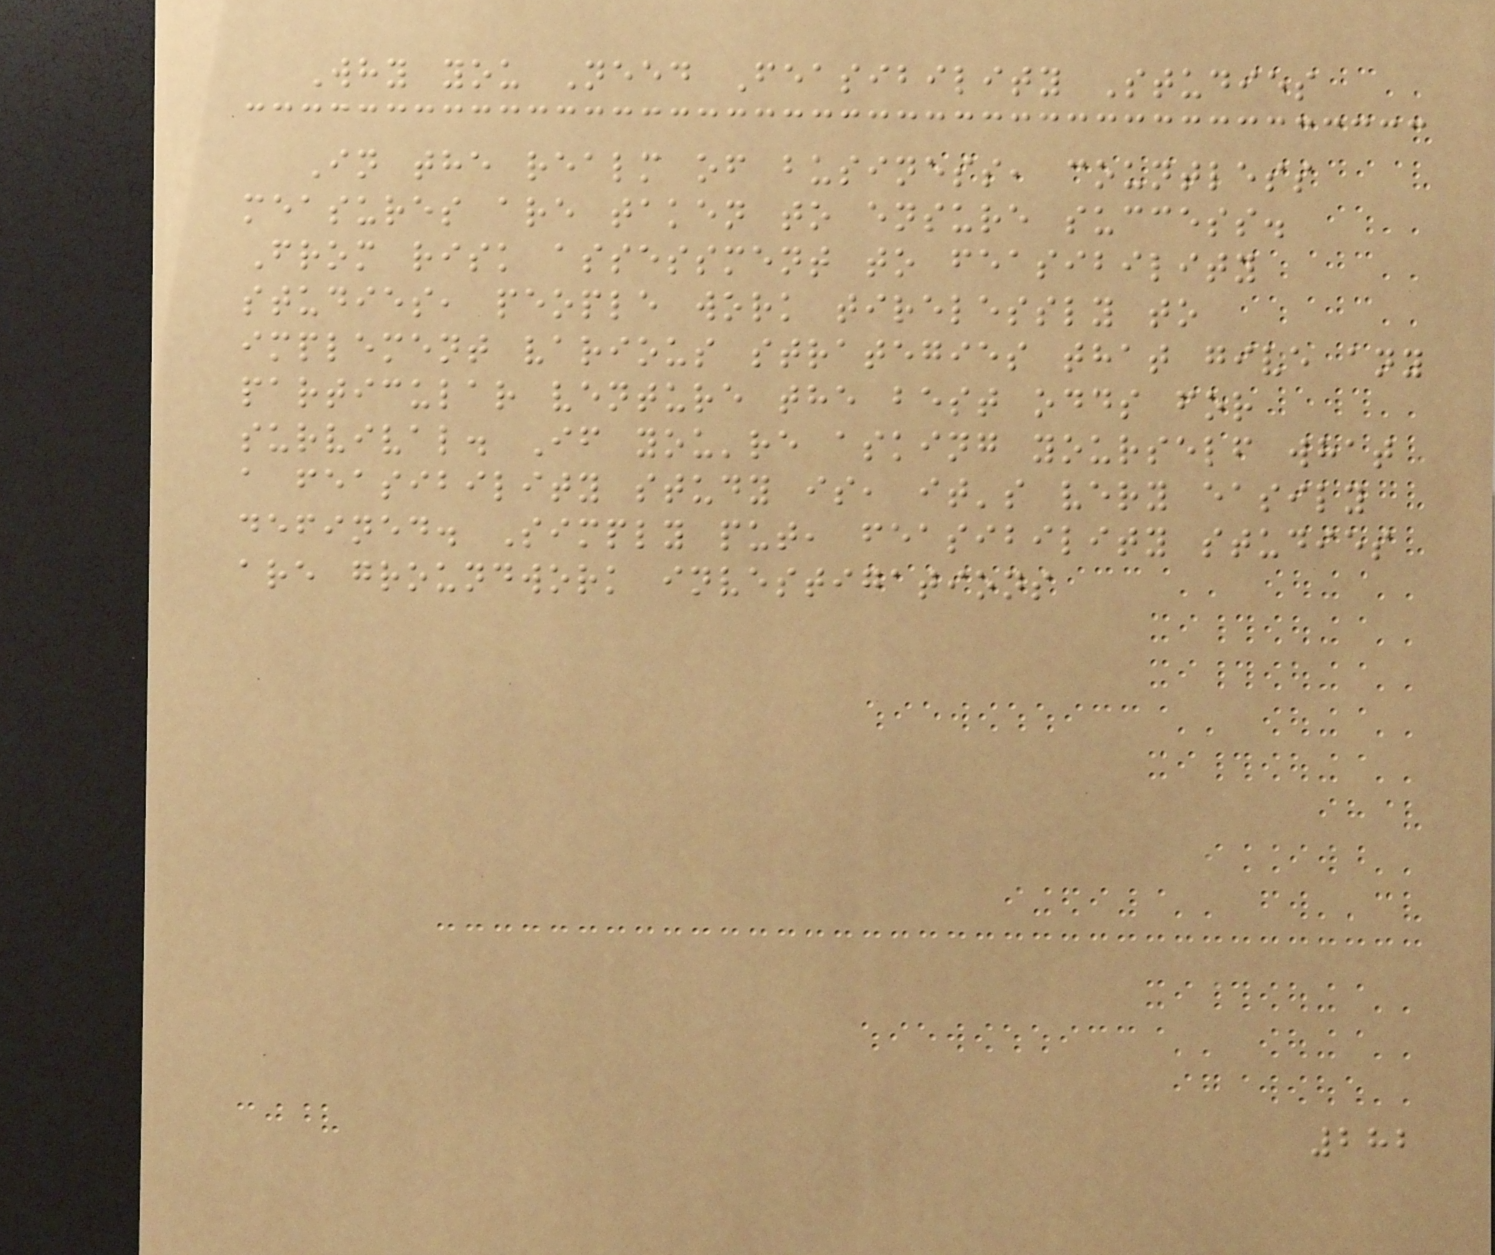Why you Need Feasibility Studies
In the realm of business, countless
measures are taken to ensure success.
From risk assessment to feasibility
studies, people work tirelessly to
implement various strategies that give any
particular venture the best odds for
survival. If you're asking yourself what
a feasibility study is, it's very easily
defined. Simply put, feasibility studies
are groundwork investigations
282
